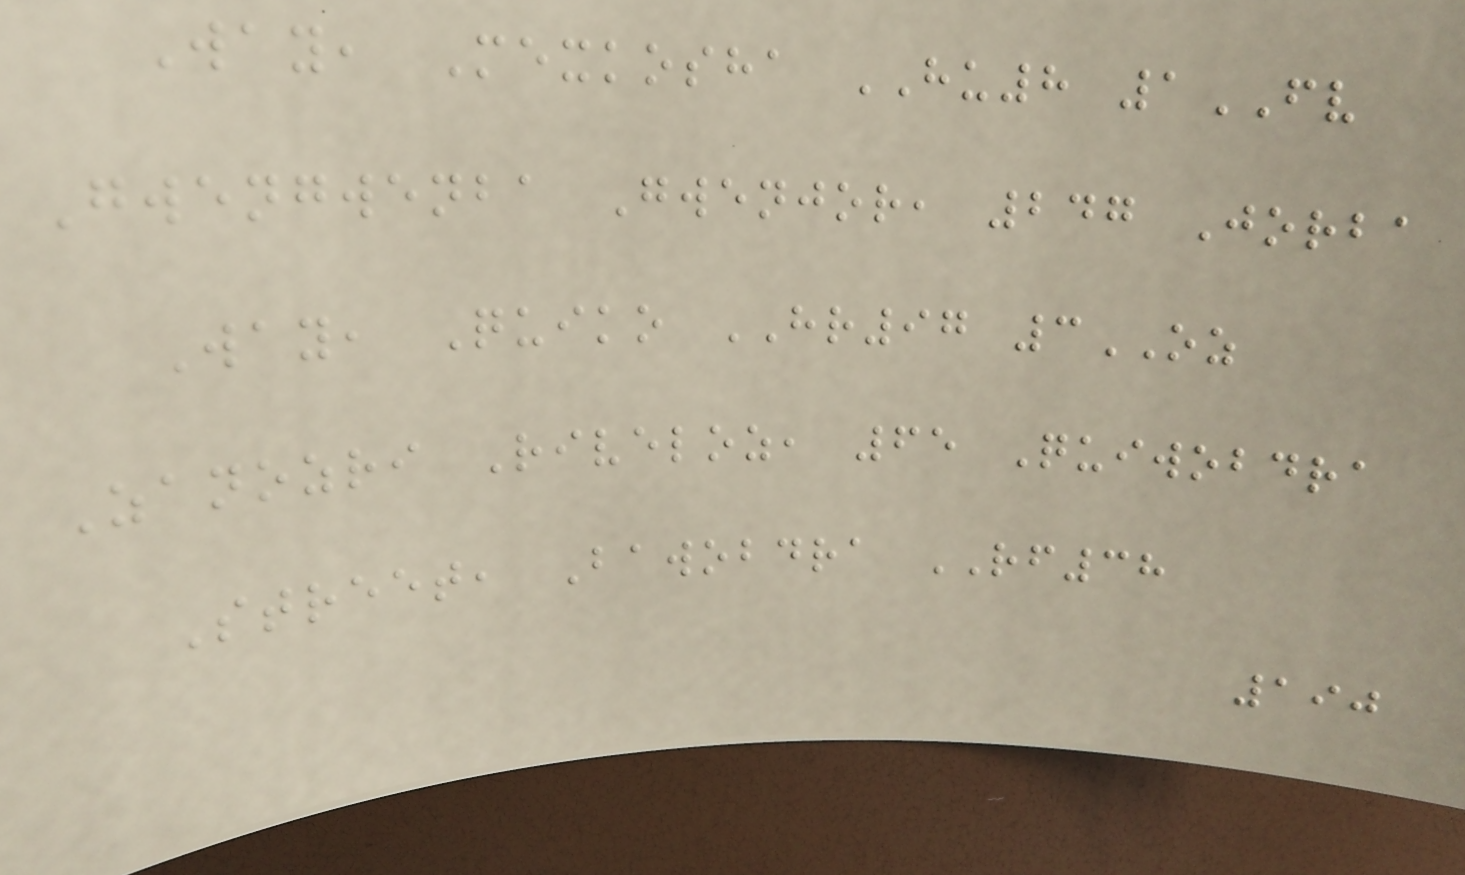Way, Mexkosha HU8 1FV
Gwengwenba Gwenjor, 247 Jorba
Way, Quiko HR97 3OZ
Zanozri Riveloz, 65 Quiwobdra
Street, Bawobdra RF38
190
